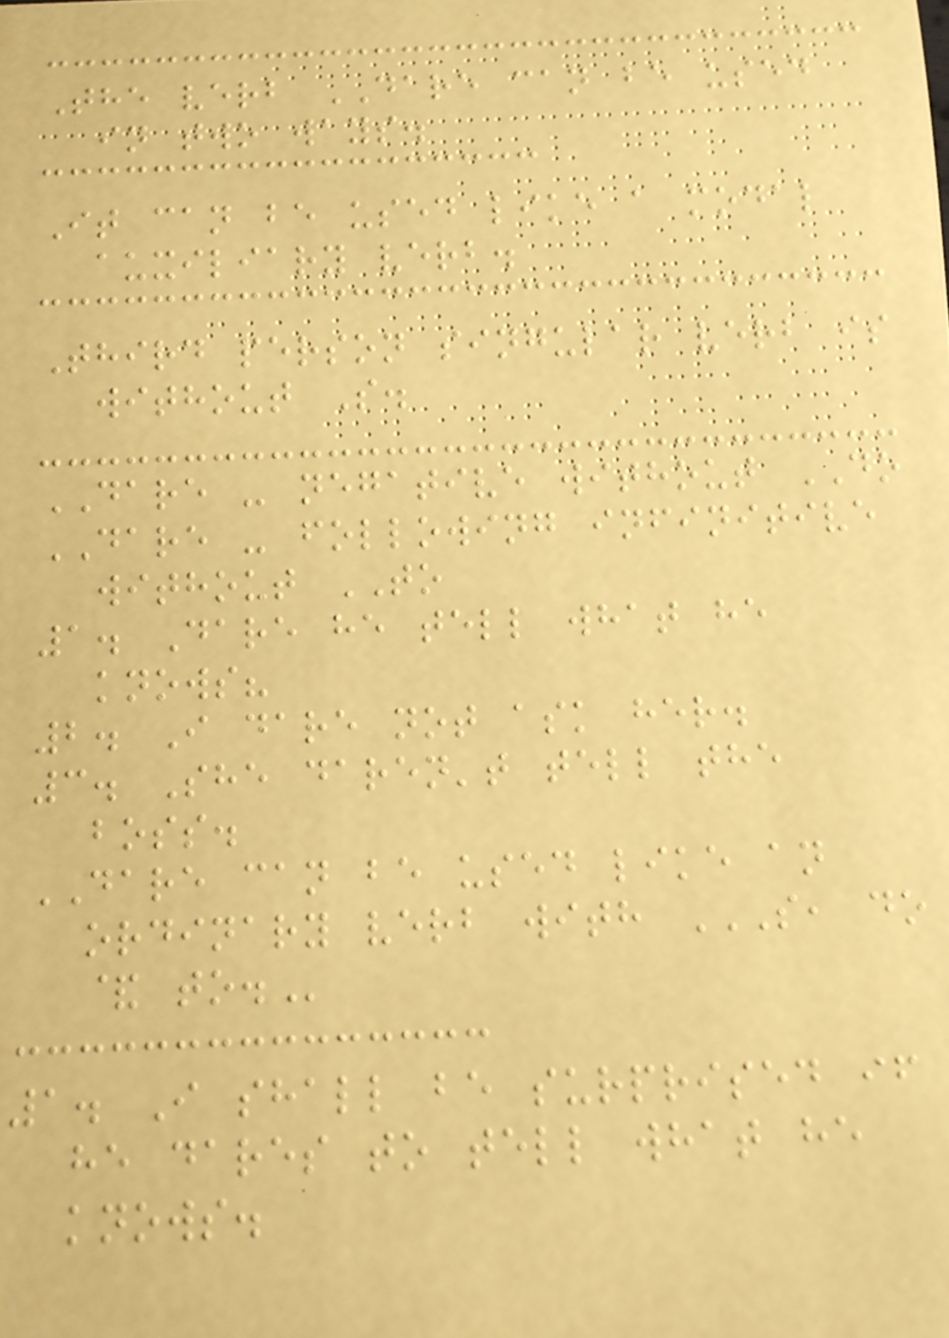The verb DARE can be used
in two ways.
It can be used like a modal
auxiliary verb.
Third person singular verb is
without S.
DARE - negative without DO
DARE - following infinitive
without TO
1. Dare he tell what he
knows?
2. I dare not ask her.
3. She daren't tell the
boss.
DARE can be used like an
ordinary verb with S, DO
& TO.
1. I shall be surprised if
he dares to tell what he
knows.
